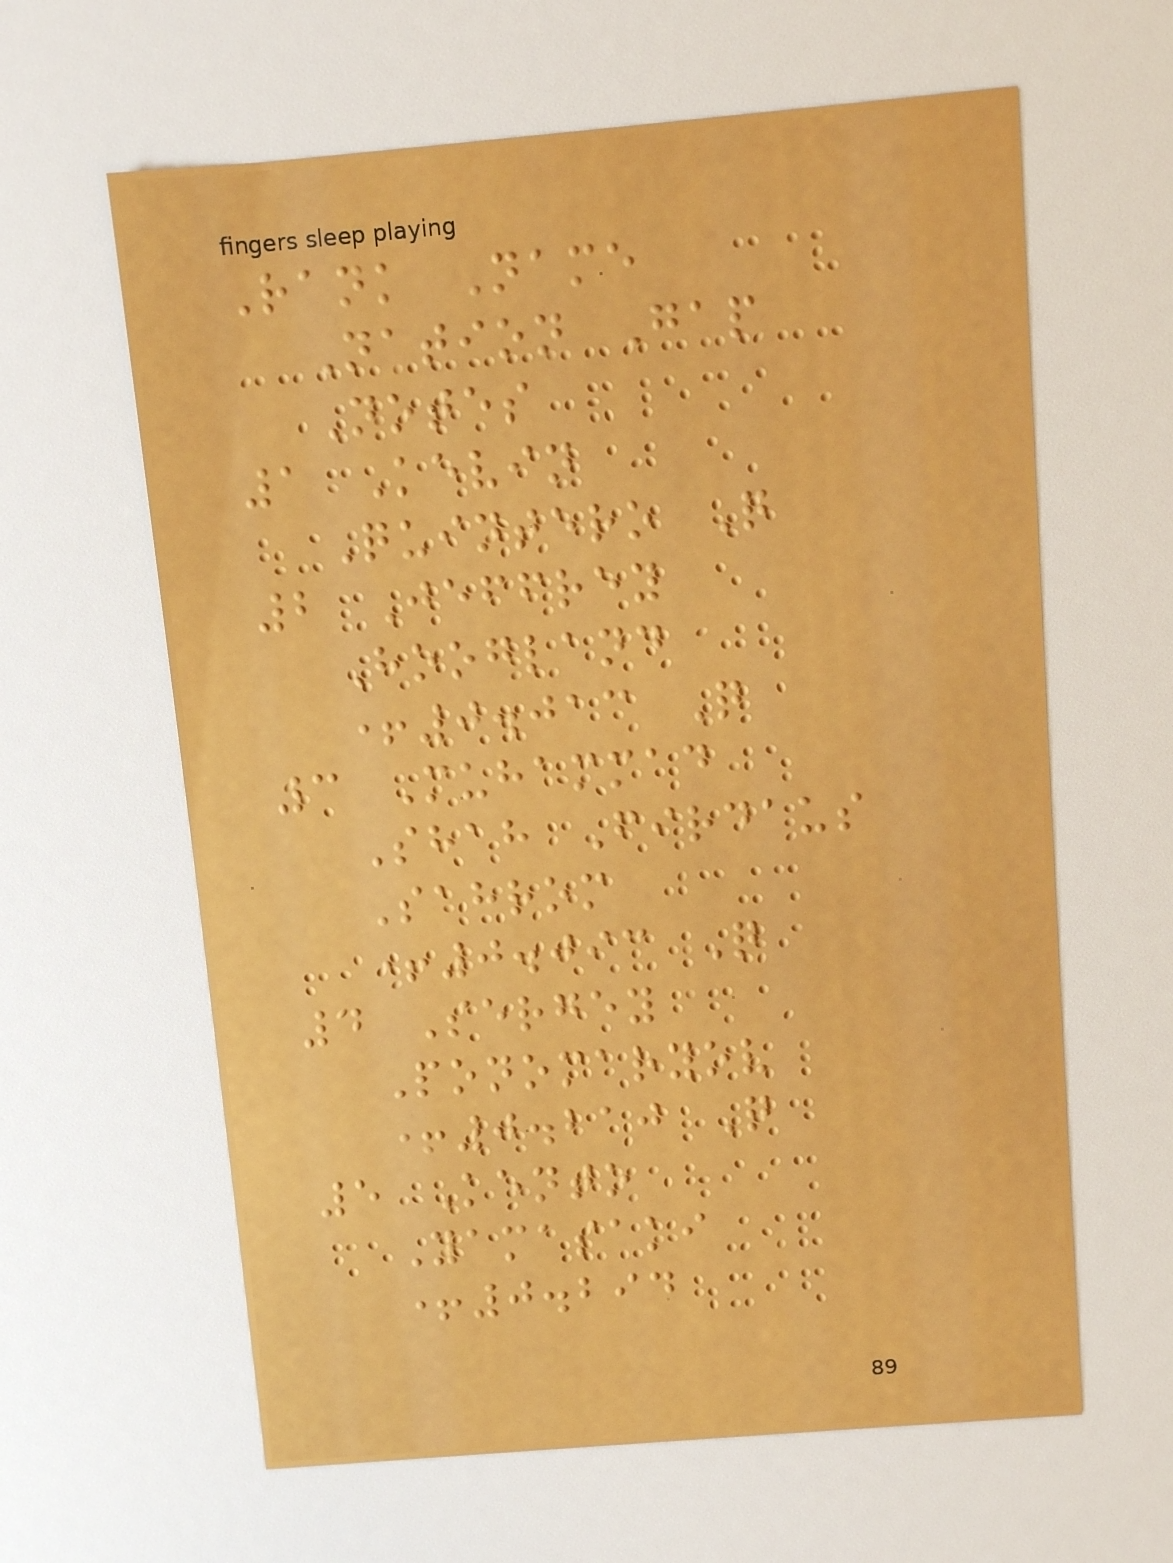Rank Name
Nation Gap
Notes
1 Kevin
Quintero Q
2 Jeffrey
Hoogland
+0.013 Q
3 Muhammad
Shah Firdaus
Sahrom
+0.093 Q
4 Sergey
Ponomaryov
+0.210 Q
5 Kento
Yamasaki
+0.294
